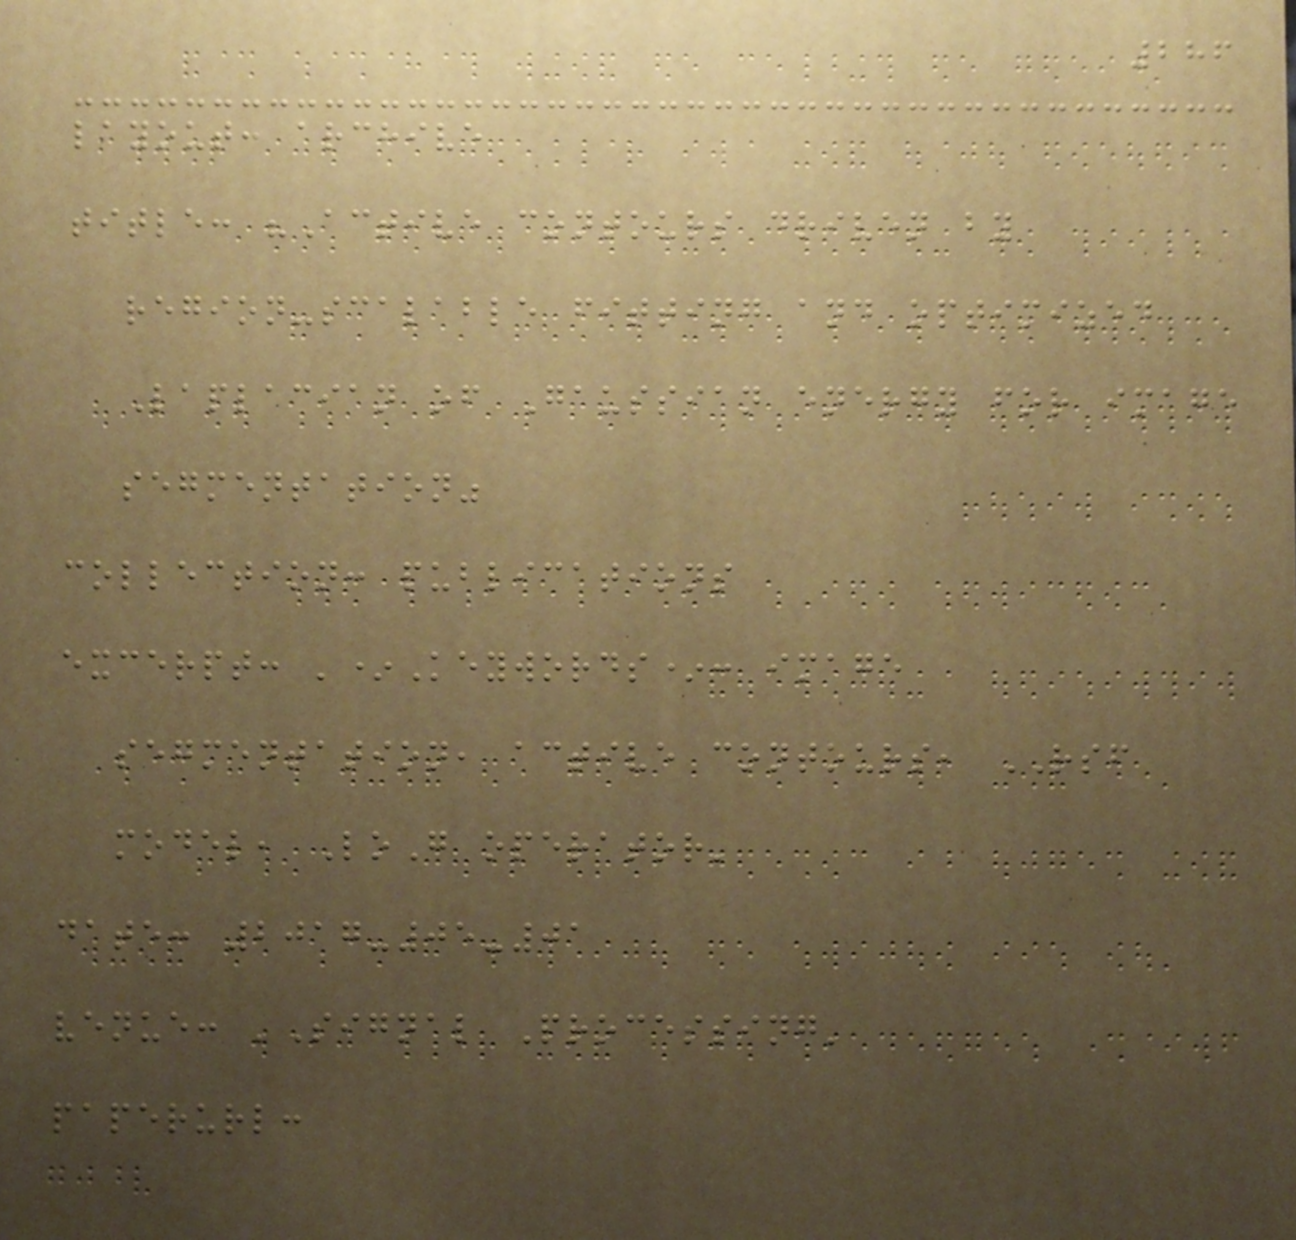286
layout: archive
title: "Active contours driven by
region-scalable fitting and optimized
Laplacian of Gaussian energy for image
segmentation"
collection: publications
excerpt: '*Keywords*: image
segmentation, active contours, RSF
model, LoG operator'
date: 2017-05-01
venue: 'Signal Processing'
paperurl:
